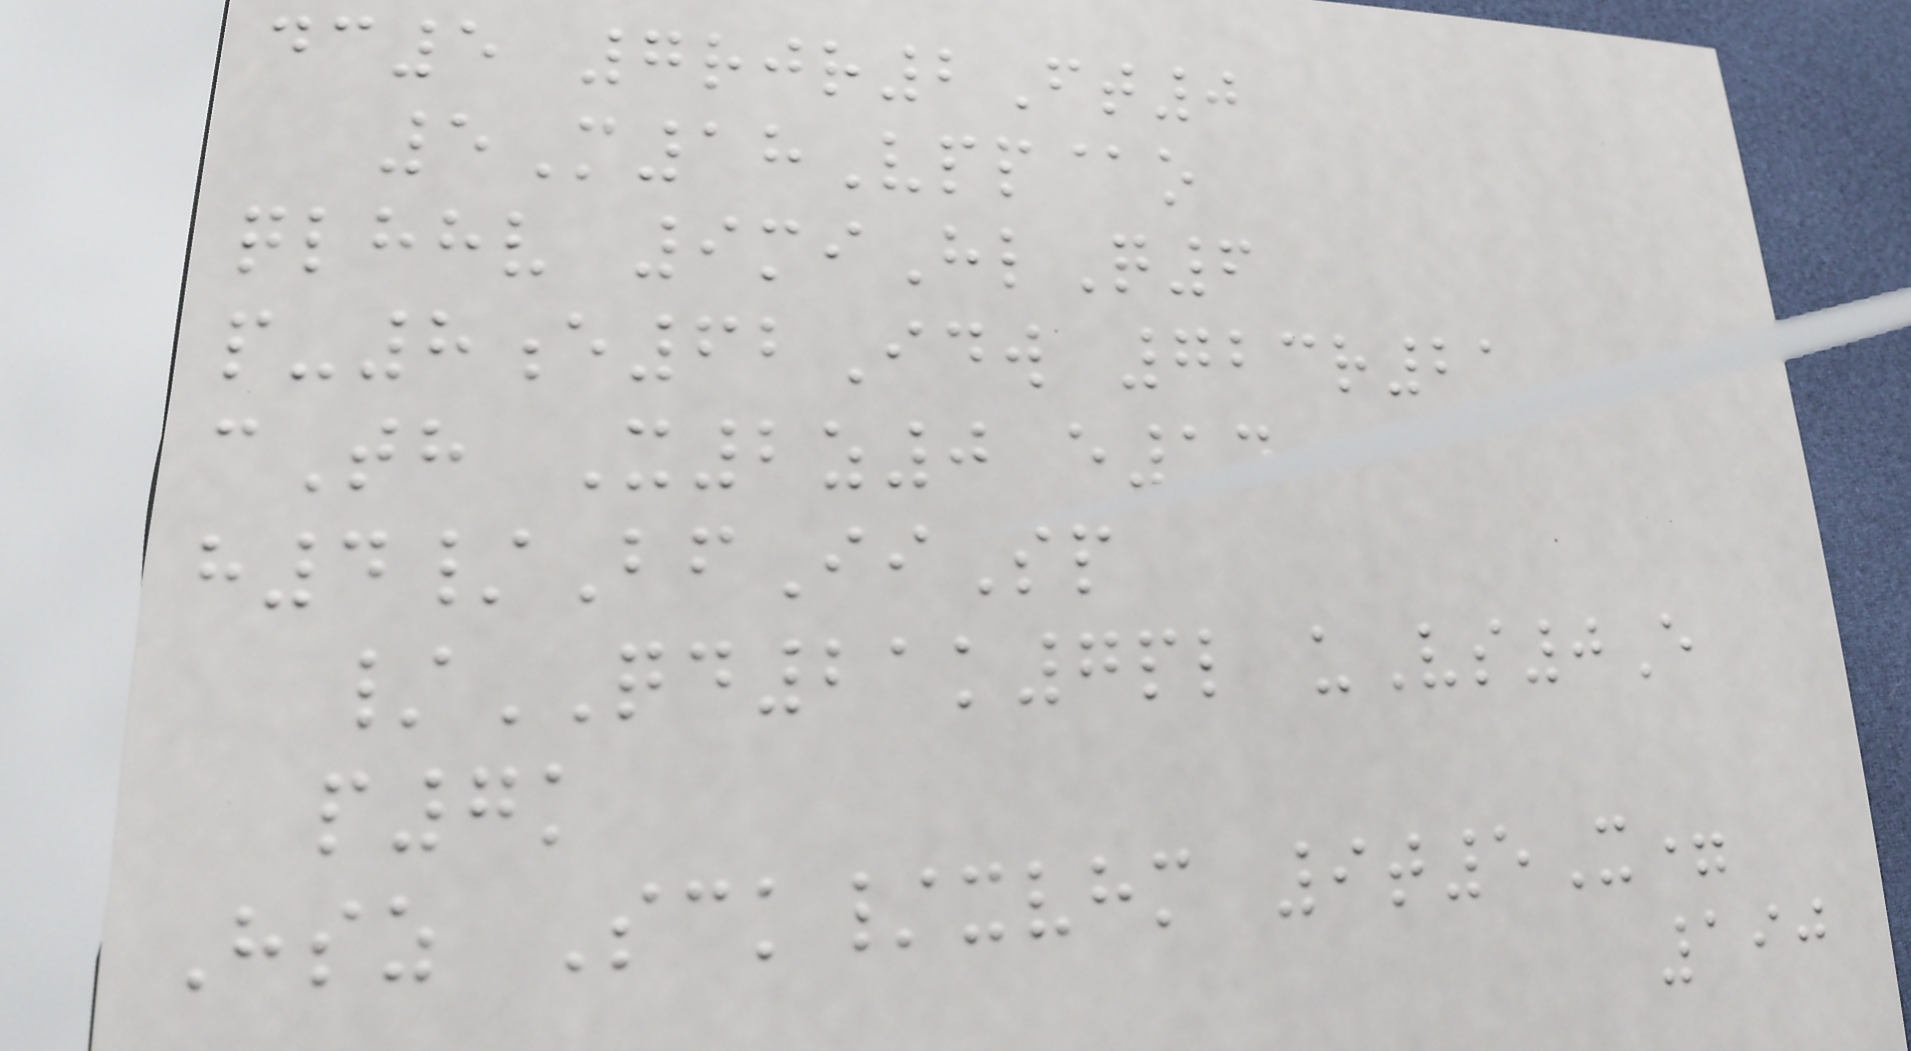dc5 7rjr2Ft0
5M18Vpp@o
qlhhv 9miHlQ6
p-8e62Idw 723r21
cTh X2z0 e1n
h4/BfIiSp
/QD21k7pl uVs0E
p7k
Hsz Sck/xvhm 9t5X=
190
